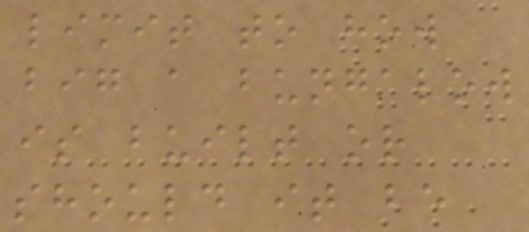limit to how
big a bungalow
is built or
should it be
